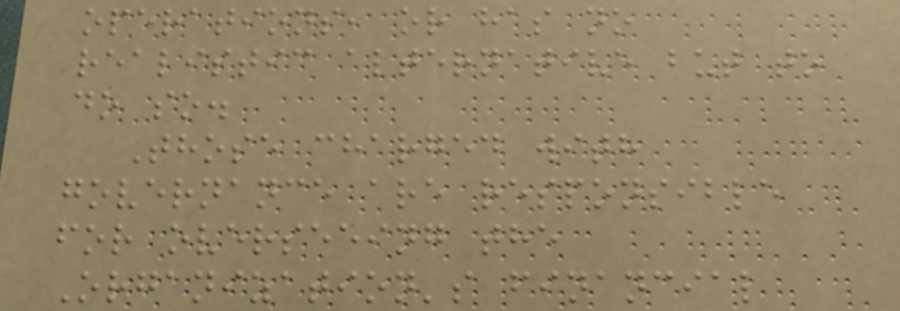operations, or has no
realistic alternative but to
do so.
Those charged with
governance are responsible
for overseeing the
Organization's financial
